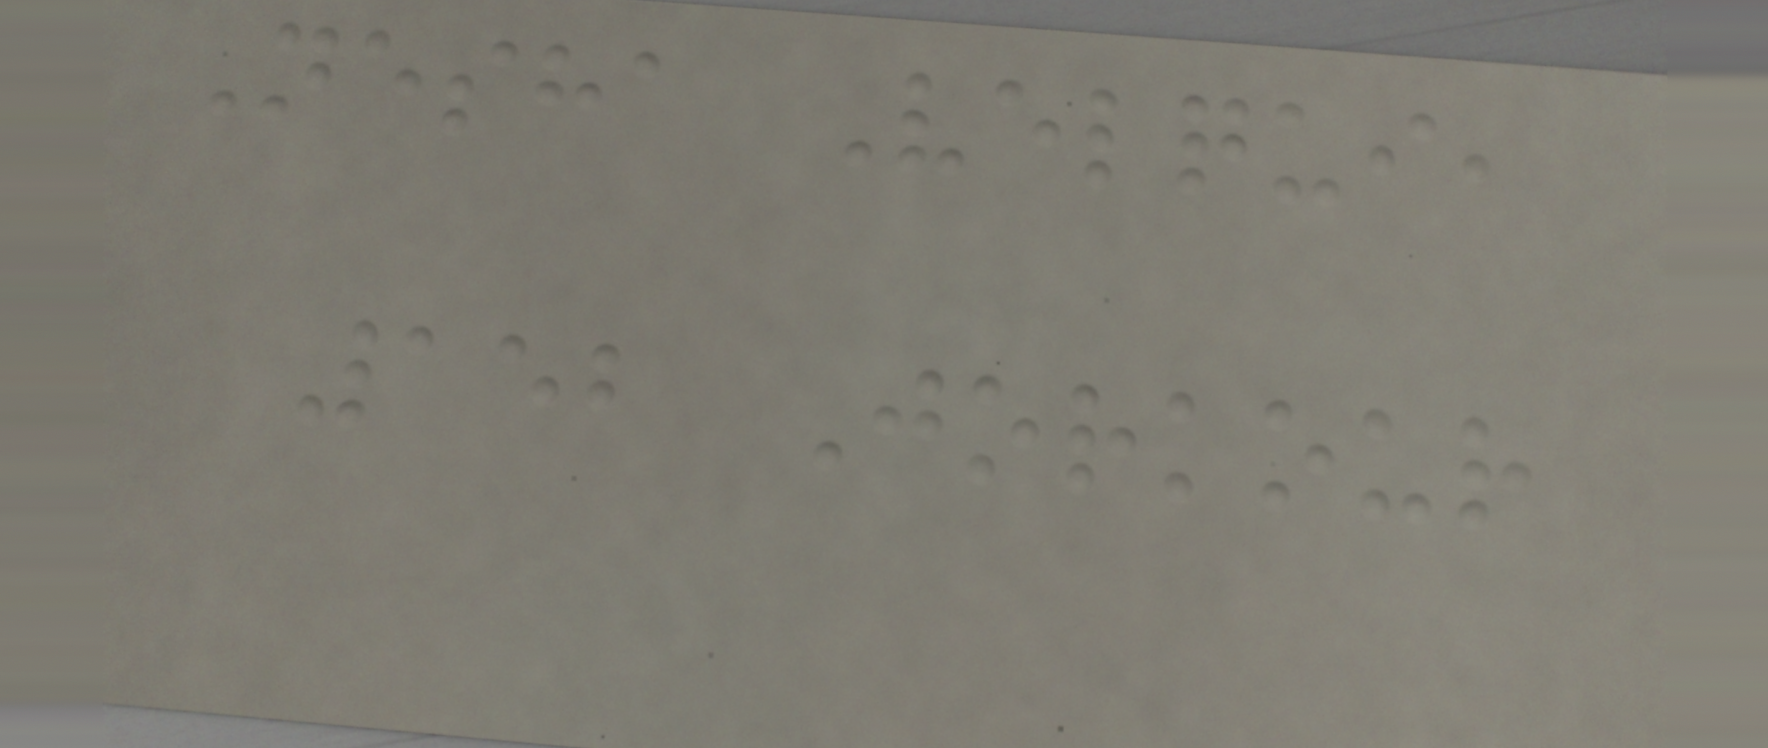Nesha Velqui,
152 Jorkour
